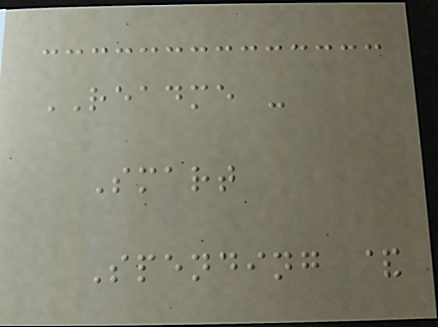README -
Smart
Spending &
